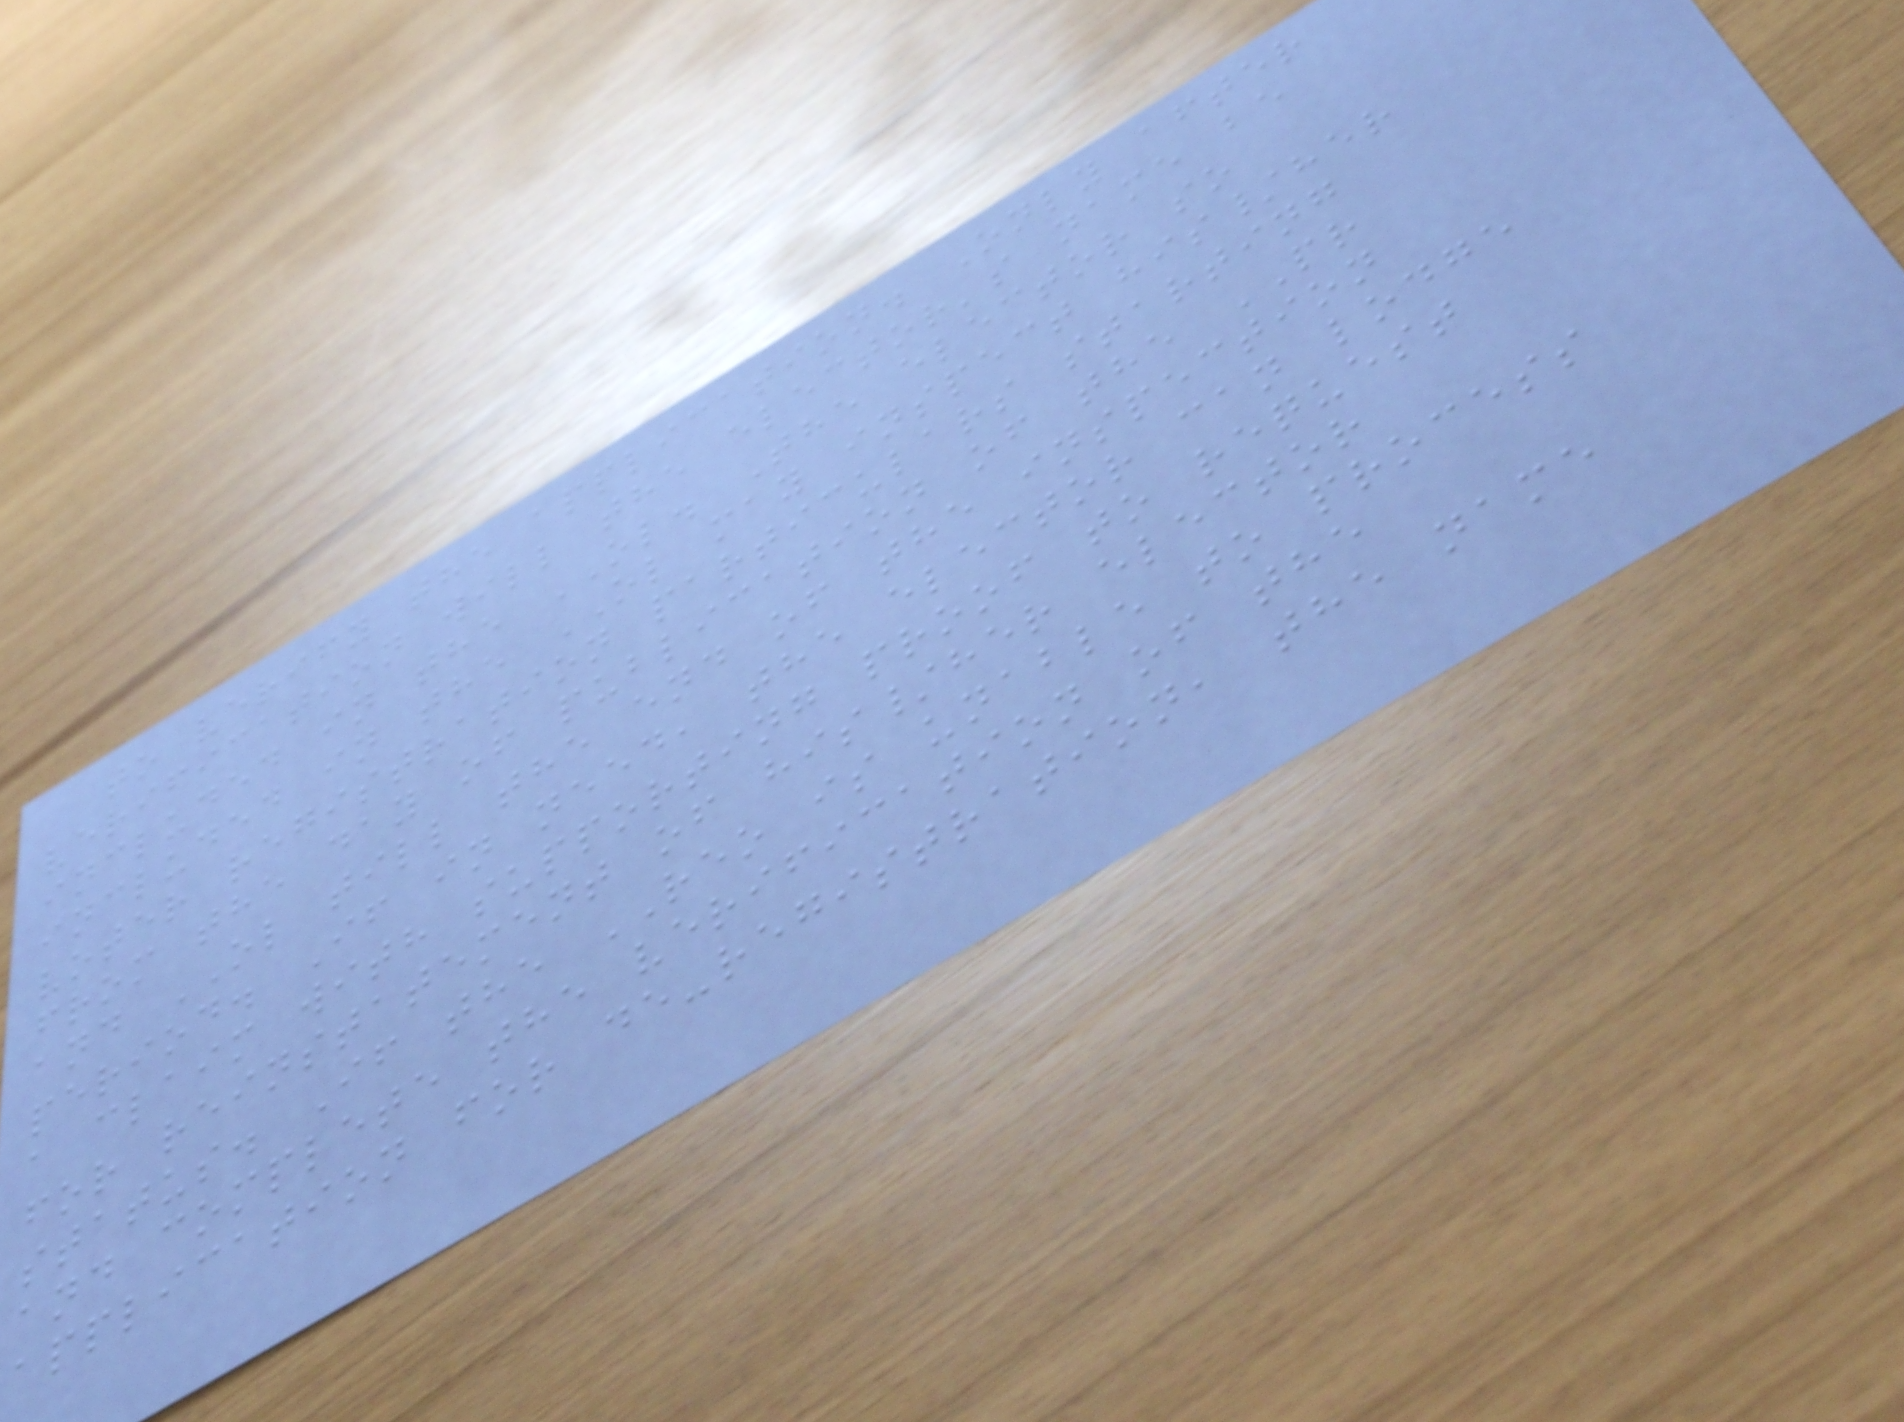to verify the application. Only after
verification will the elector's name be
included in the OL. The elector so
included in the OL may inspect his/her
voter registration particulars starting
from the day of publication of the PR
and OL till the end of the inspection
period. If in need, the elector can lodge
a claim with supporting proof to request
for reinstatement of his/her elector
status. If the REO is unable to process
and complete the verification of the
application for de-registration, the name
